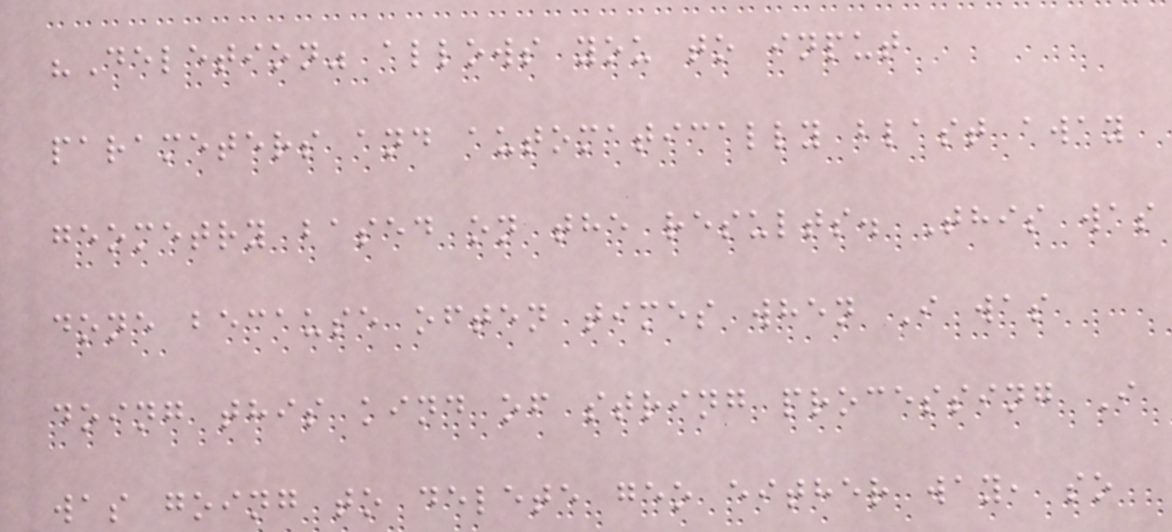"Deletion" allows you to input
parameters and automatically blast away
geometry based on the results. This was
done because often times when I was
doing this kind of string processing I
was going to delete geo either way, so
